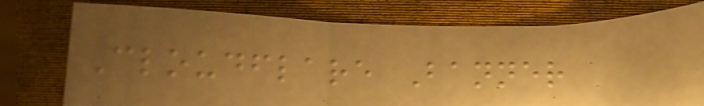Cloudflare Banner
